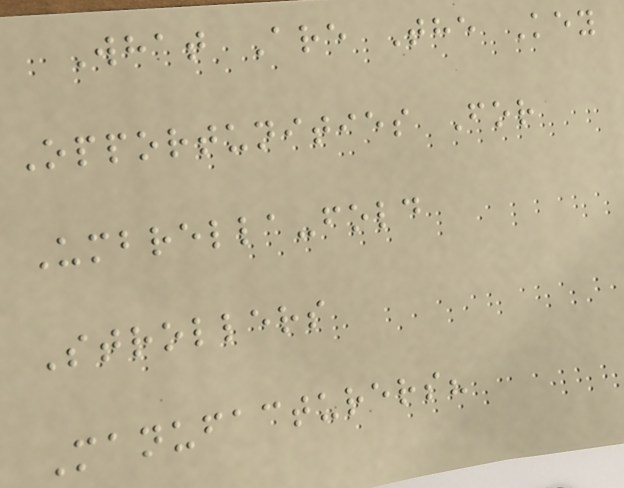What Are The Key
Opportunities For
Umbrella-fold
Strollers
Manufacturers?
